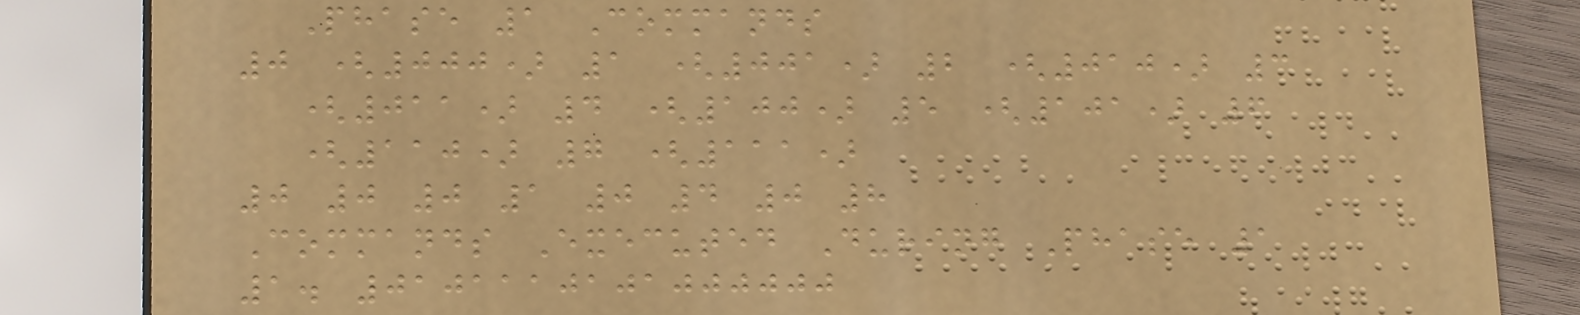Phase 1 Commands
0 (000) 1 (001) 2 (010) 3
(011) 4 (100) 5 (101) 6
(110) 7 (111)
0 0 0 1 0 4 0 8
Commands Executed During Phase 1
1. 0101110101000000
